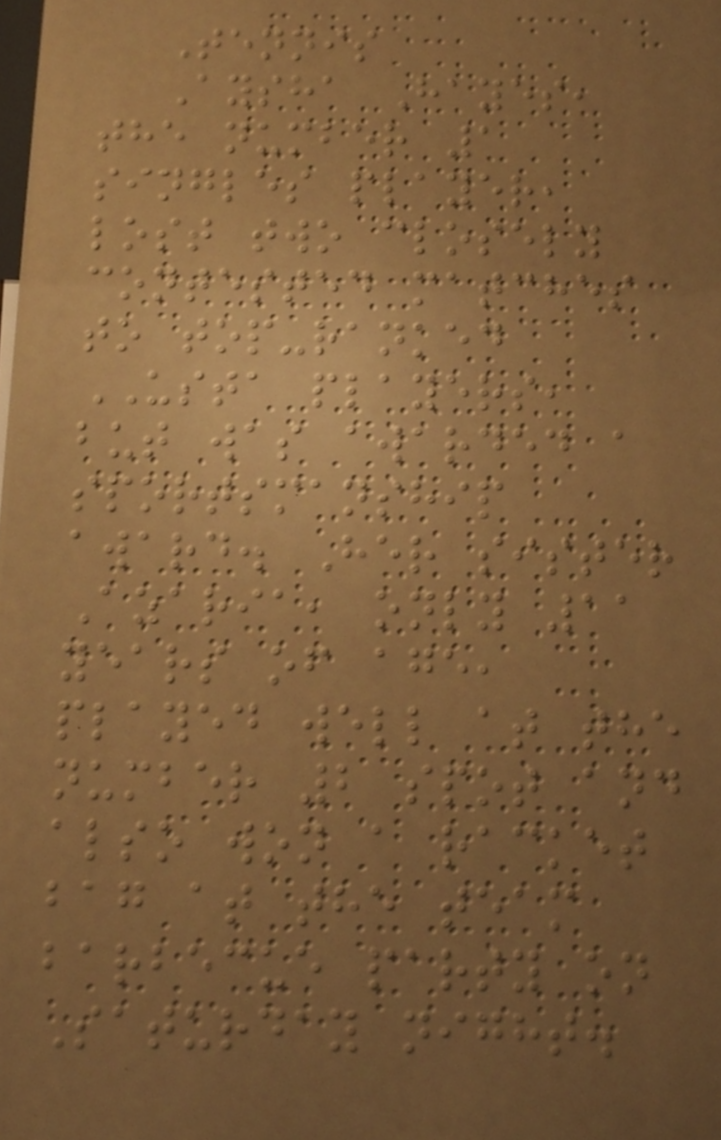Tennis
Aysha Hayes,
the number 1
singles player,
lost two closely
contested matches
to top-ranked
USTA players,
but was awarded a
sportsmanship
award. Her sister
Azaria, only 11
years of age,
played well at the
number 2 spot and
also won a racket
bag at the team
barbecue party on
Saturday night.
